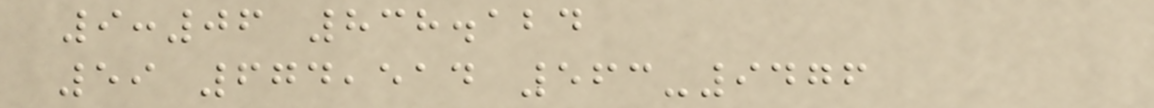9:06 838.124
59 674,514 563-9476
